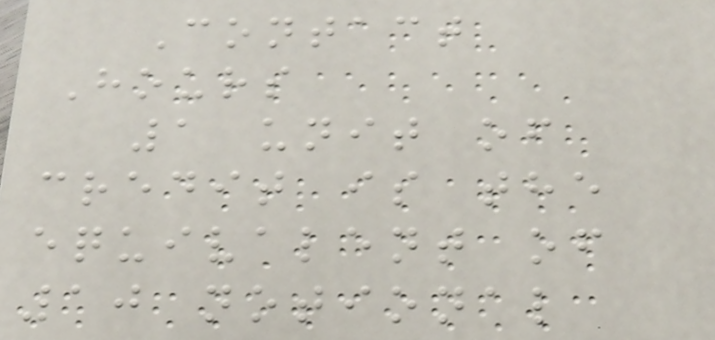Contact
Hours
1 unit of
credit is the
equivalent of
10 notional
